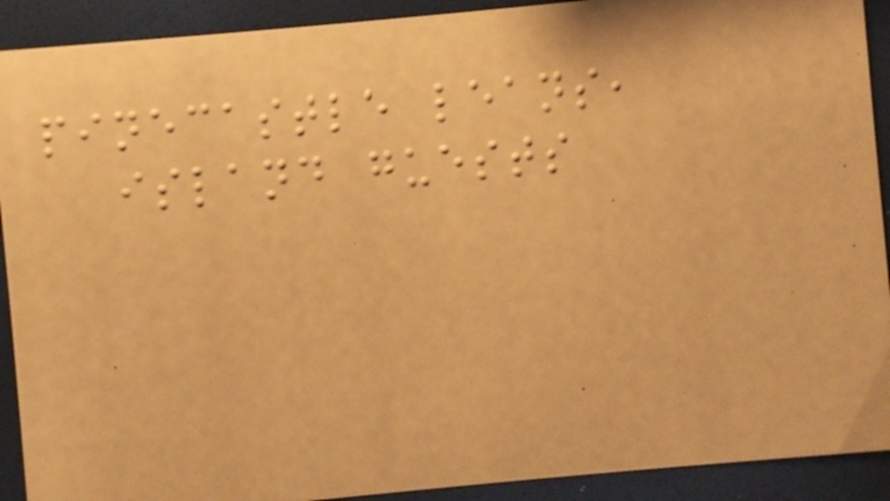pinecastle leans,
island guests
